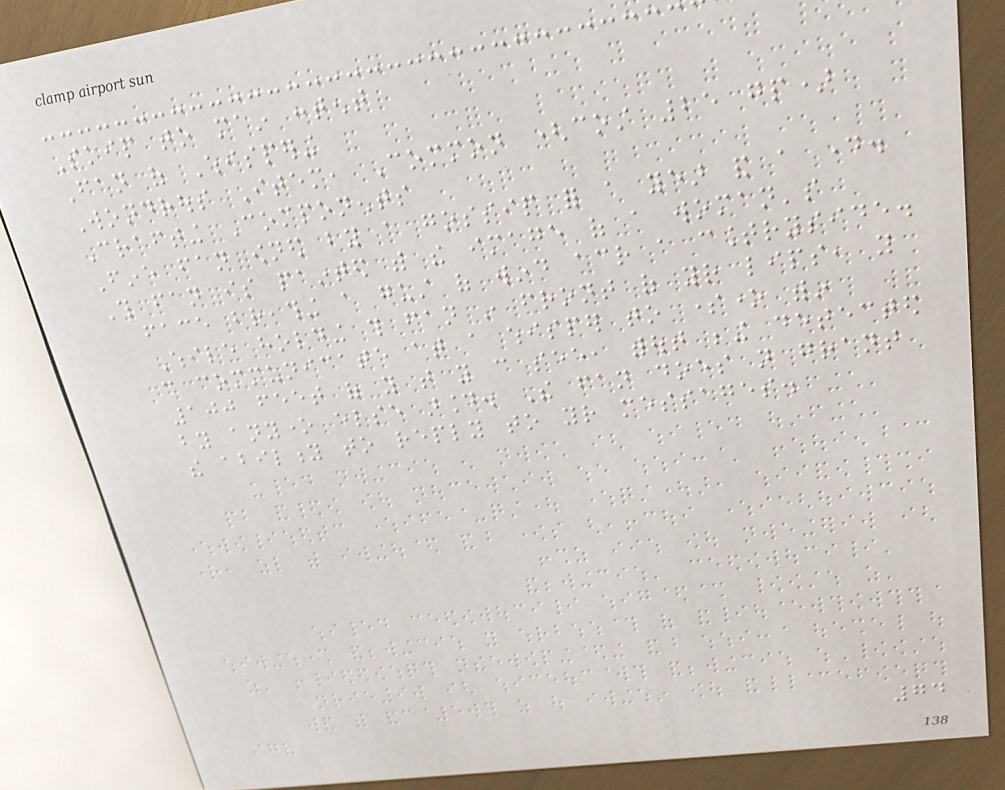Skip to main content
Fan of Whispering
Wondrous Item, Common (cost 25 gp)
Crafting Components
Fine fan owned by a gossip for a year and a day.
This fan is painted with the image of a woman's
face breathing a gust of wind across a countryside.
While holding this fan in front of your lips, you
can communicate at a whisper to someone within
100 feet of you that you can see, without being detected
by anyone else around. The fan does not grant
the ability to reply to your messages.
74
